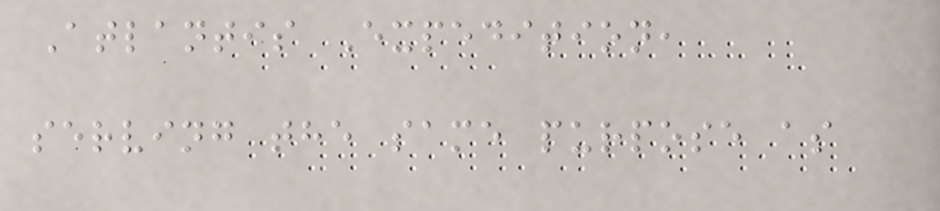Atlantis Expedition,
serving the same purpose as
